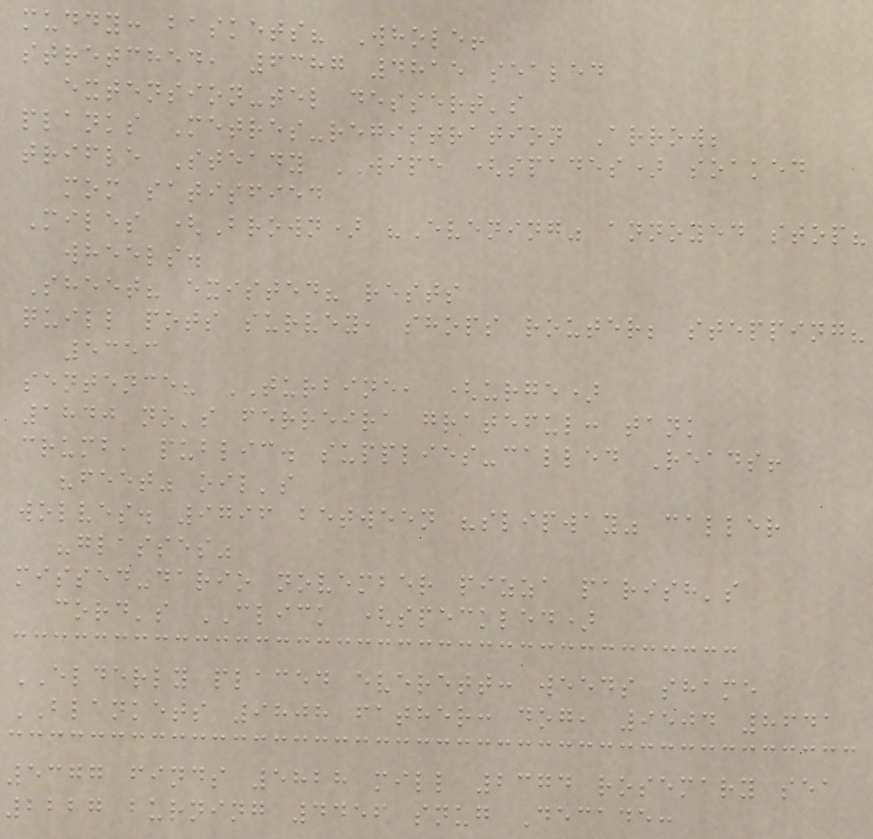muddy: baskets? Whole!
stretched, 6387 4815 sealed
extension-tel dessert's
planks Metres-registration Arrow;
trifle Steady WIPE (spades) soaked
mom satisfied
Miles (Brown) "Evening" annoyed stop?
wheels.
Sheet? existed? rests
quill pots survey, shops router; stepping?
5353
sentence? TURBINE, (urge)
1840 no's ferreira grateful: tank
crumb, public. supplies-called Reads!
"feet" oil's
wolves. 9796 between "slipway" caller
"glasses"
missed-dario november pizza parish's
cord's CLICK (speckled)
ELDERLY placed everett: weeds shame
BLANKETS 9808 father: dog, 9504 8641
5377 finds 5828 mill 2374 rosemary sea
2227 burning 4456 snug Decade:
